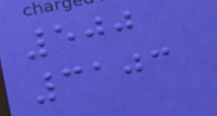500
3103
